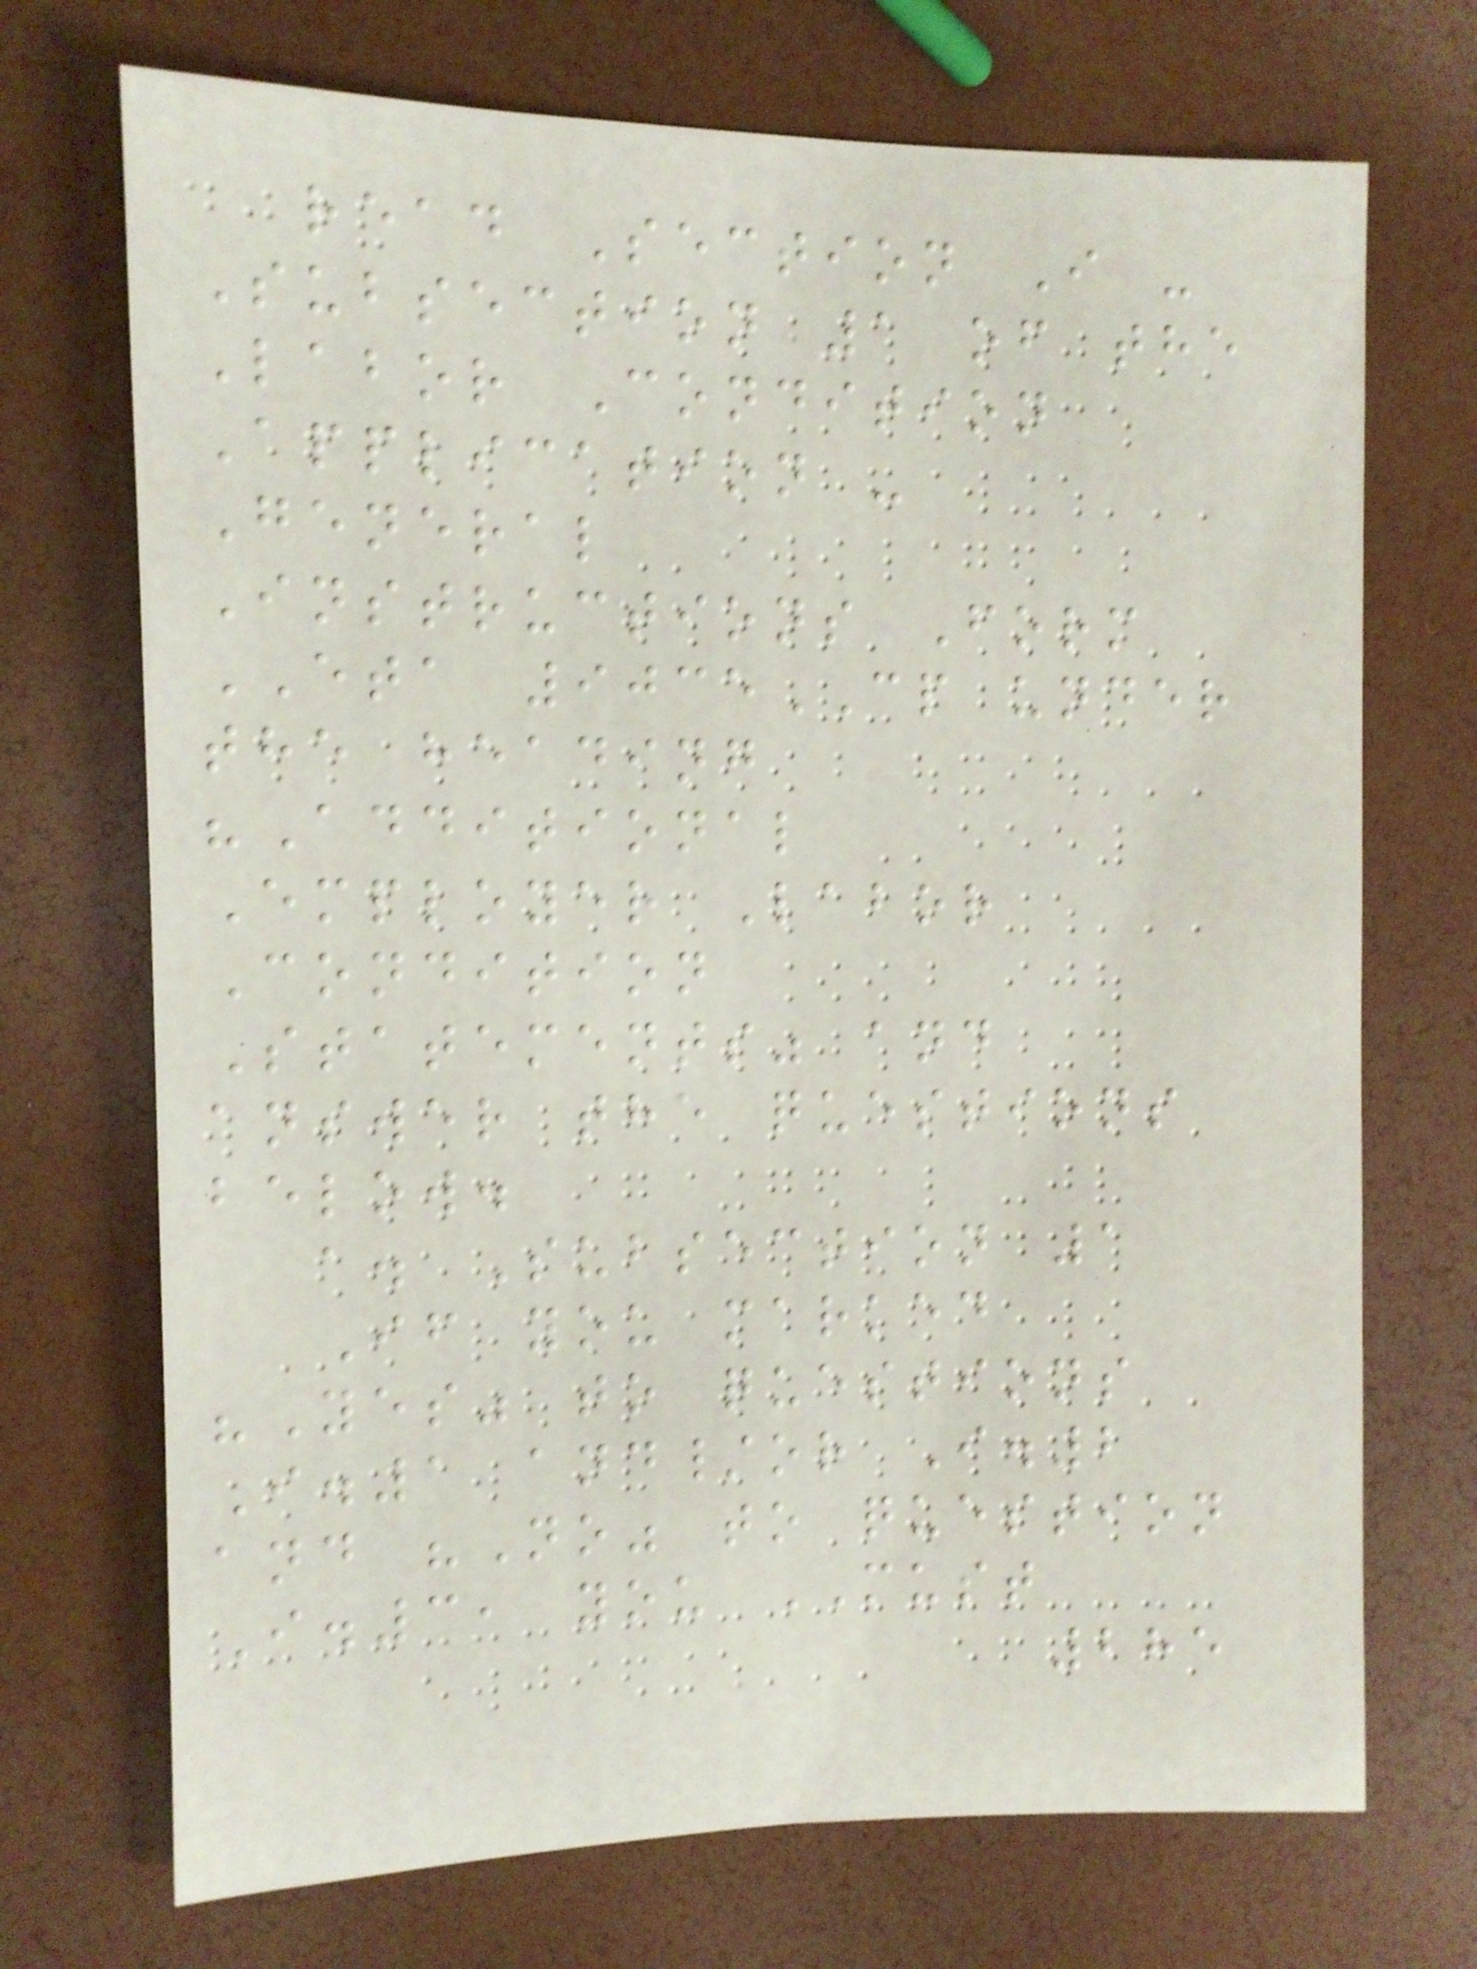read Section I -
Subsection 1 of the
Labor Condition
Application -
General
Instructions Form
ETA 9035CP under
the heading
"Additional
Employer Labor
Condition
Statements" and
answer the questions
below.
a. Subsection 1
If you marked
"Yes" to questions
I.1 and/or I.2
and "No" to question
I.3, you MUST
285
